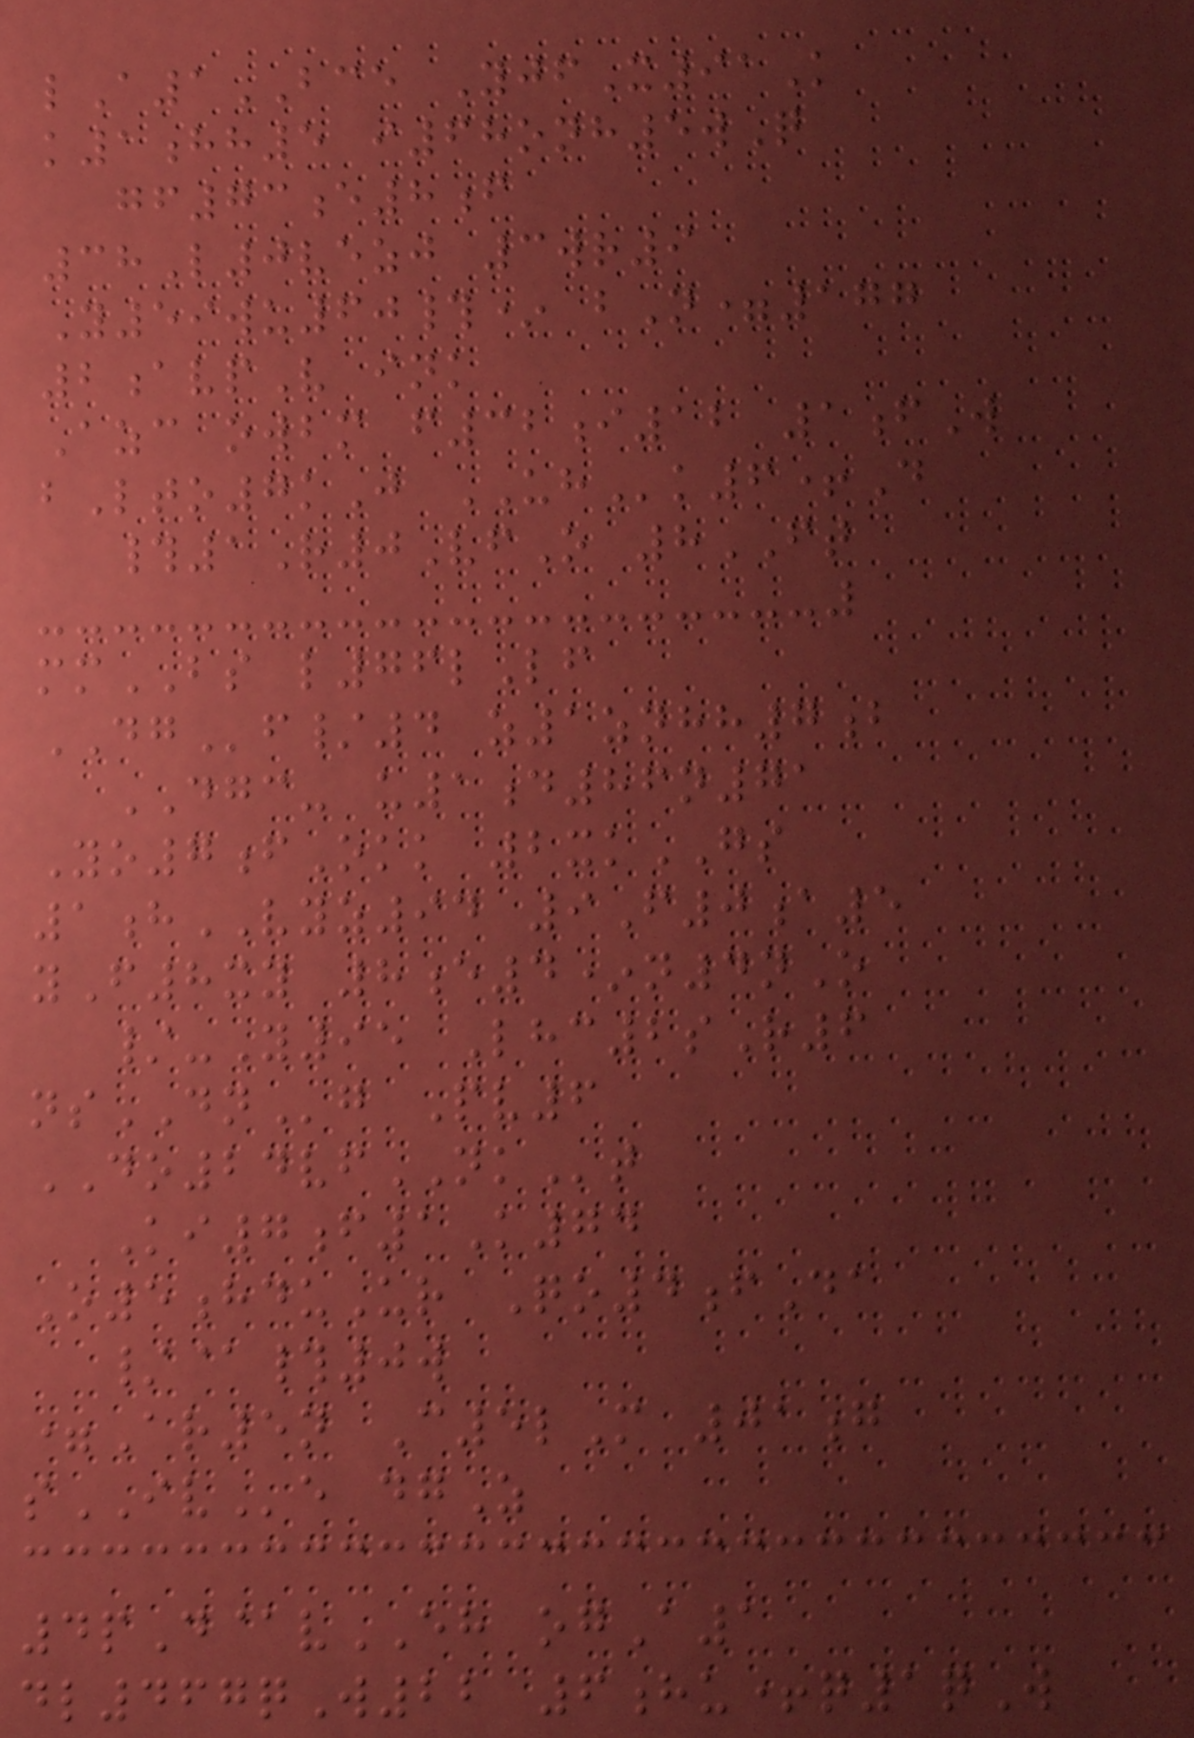lA1BCE YjfX91K
k1hh5 i68onh5wQ
gf73e8f
38L0vezj 3wr9
Y59wu60#* bN=177
2avpV ink
Azc owbm f32i12 1fW
bLto7kJ UHk6+D
#1R0VfO 8FT
mmBS l76lLf
DGf/4 z1znhh7b
DGC- u1d86n71
Yo7fOkk 2xkGS
1hVYZ94 9F0a5
yF8xy 8e4*n4nO
/-Y95 Lhc2sR6
nsDNg Pv6
DO24vfNKt
Ki7f1K74
O5hduUr Qo4fDa
/@#0w
=Ar5n C5lM 01g
sIVe dgZ
4pD@vEH ogA1
dl467qW22 6hu+q1qW
